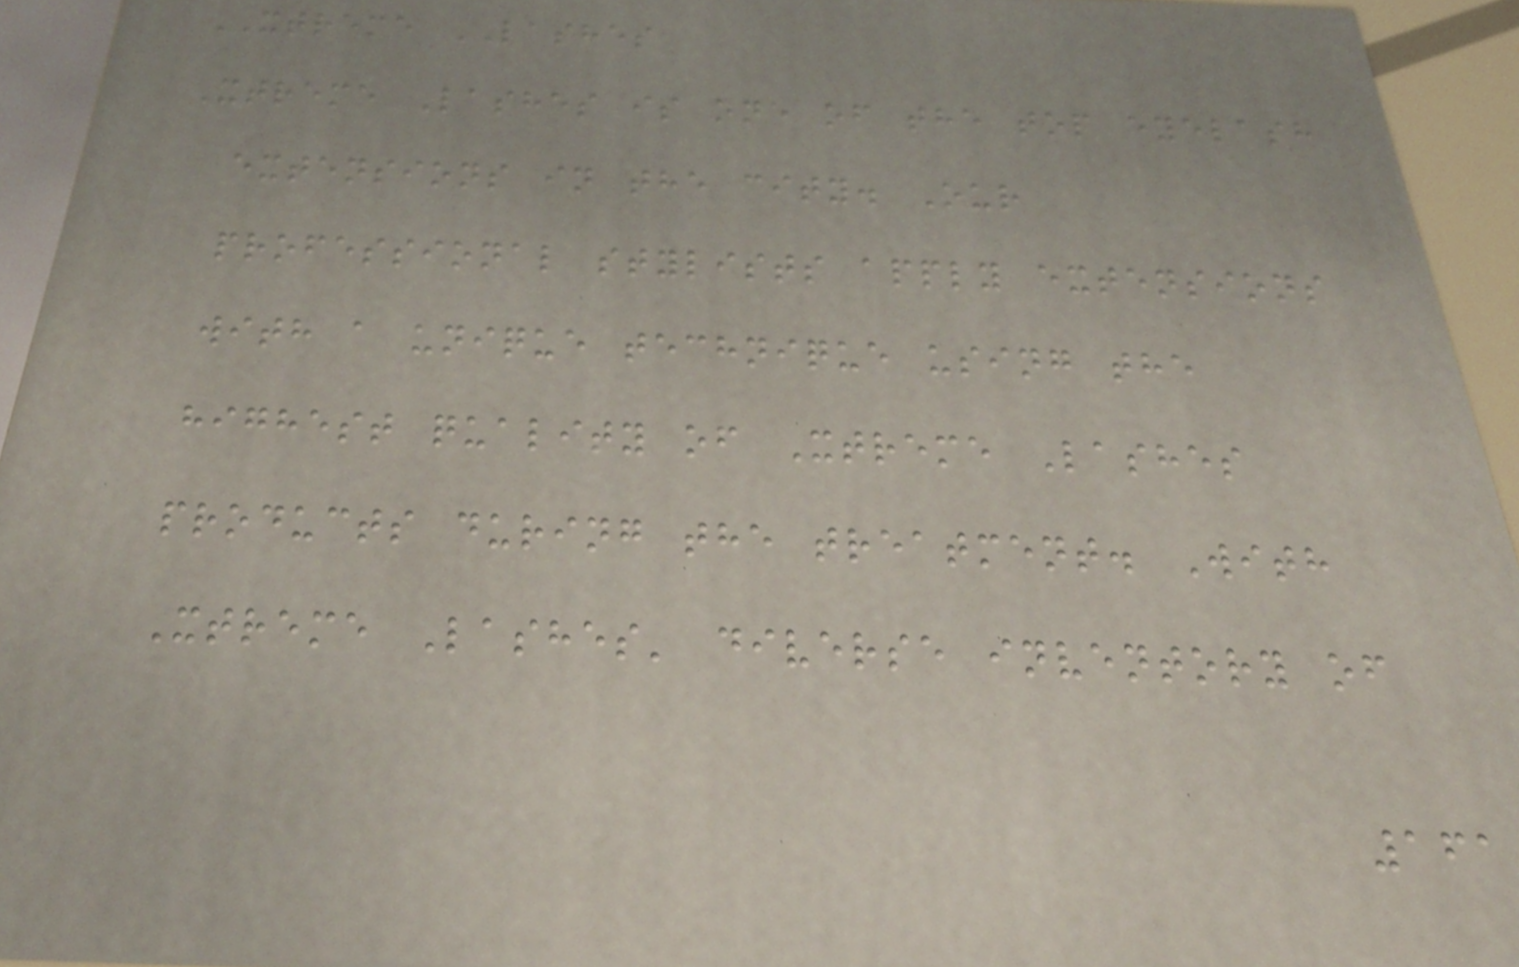XTREME LASHES
Xtreme Lashes is one of the top eyelash
extensions in the city. Our
professional stylists apply extensions
with a unique technique using the
highest quality of Xtreme Lashes
products during the treatment. With
Xtreme Lashes' diverse inventory of
161
